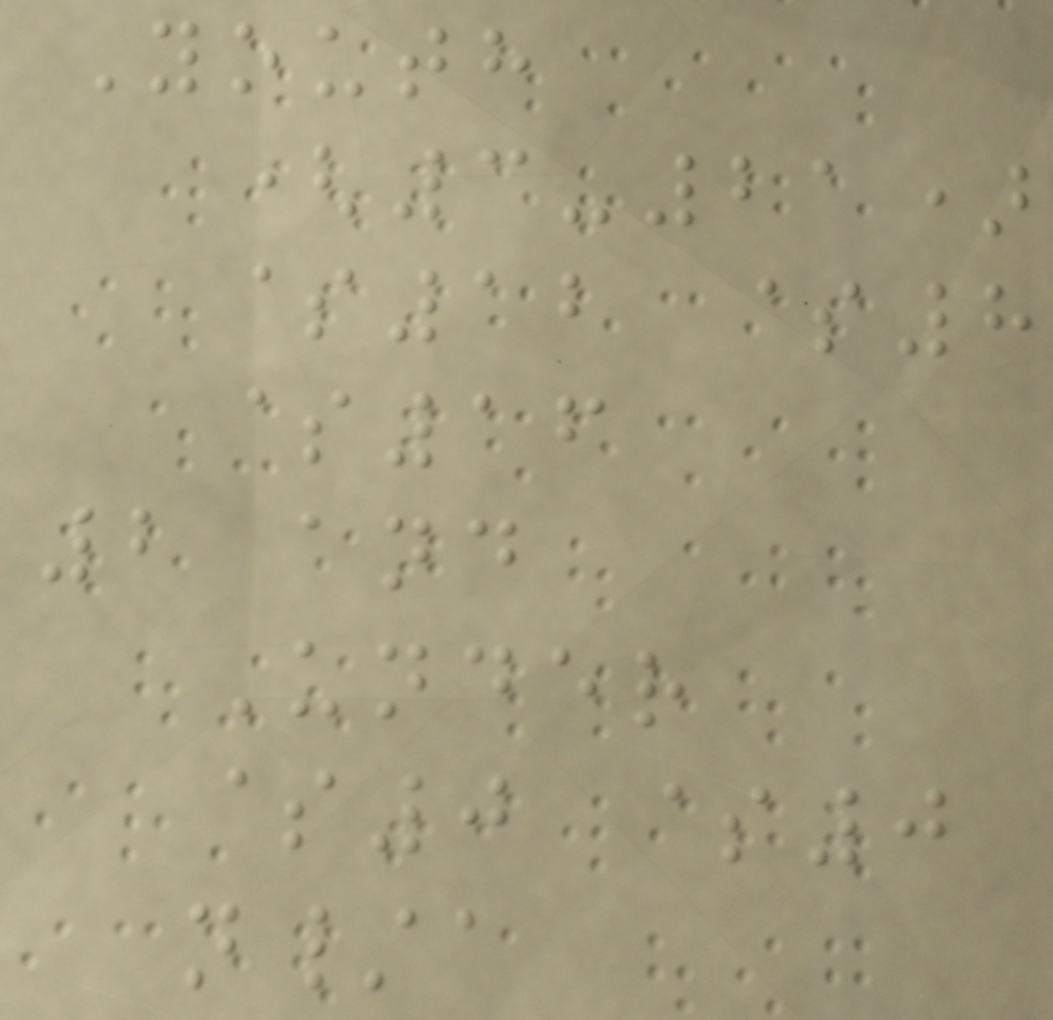Youth
(3-21)
$12 $8
$16
2 and
Under
$0 $0
n/a
